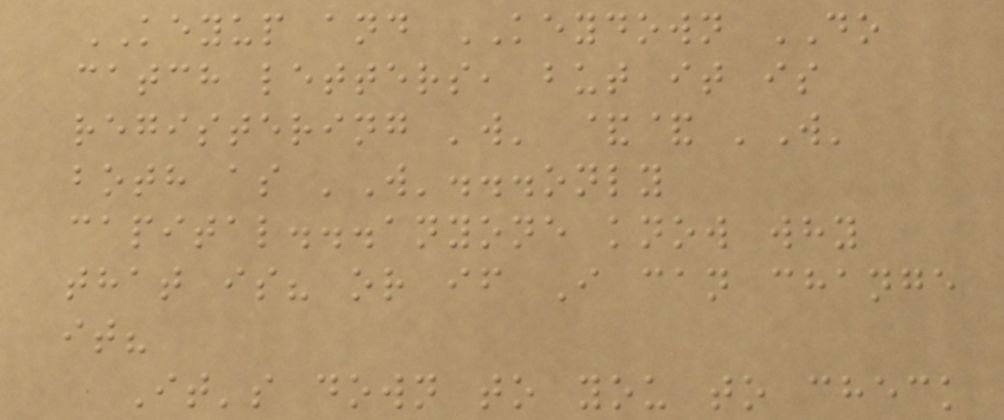KEYUP and KEYDOWN DO
catch letters, but it is
registering 'w' && 'W'
both as 'W'...only
capital...anyone know why
that is? or if I can change
it?
It's down to you to check
